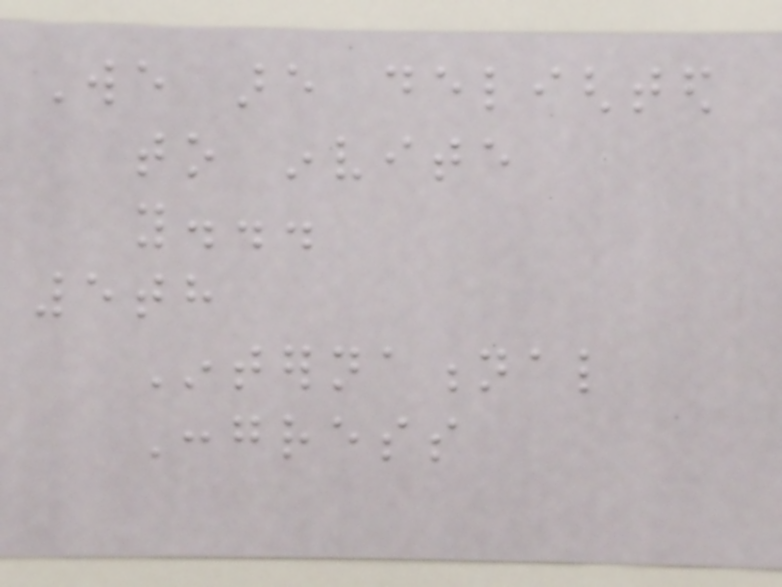We are delighted
to invite
you...
5th
International
Congress
